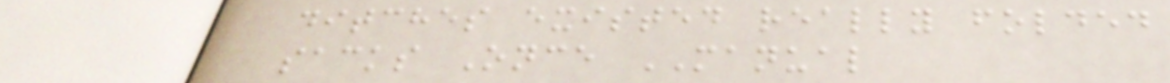ditches existed really folded
sacks Once MANUAL
